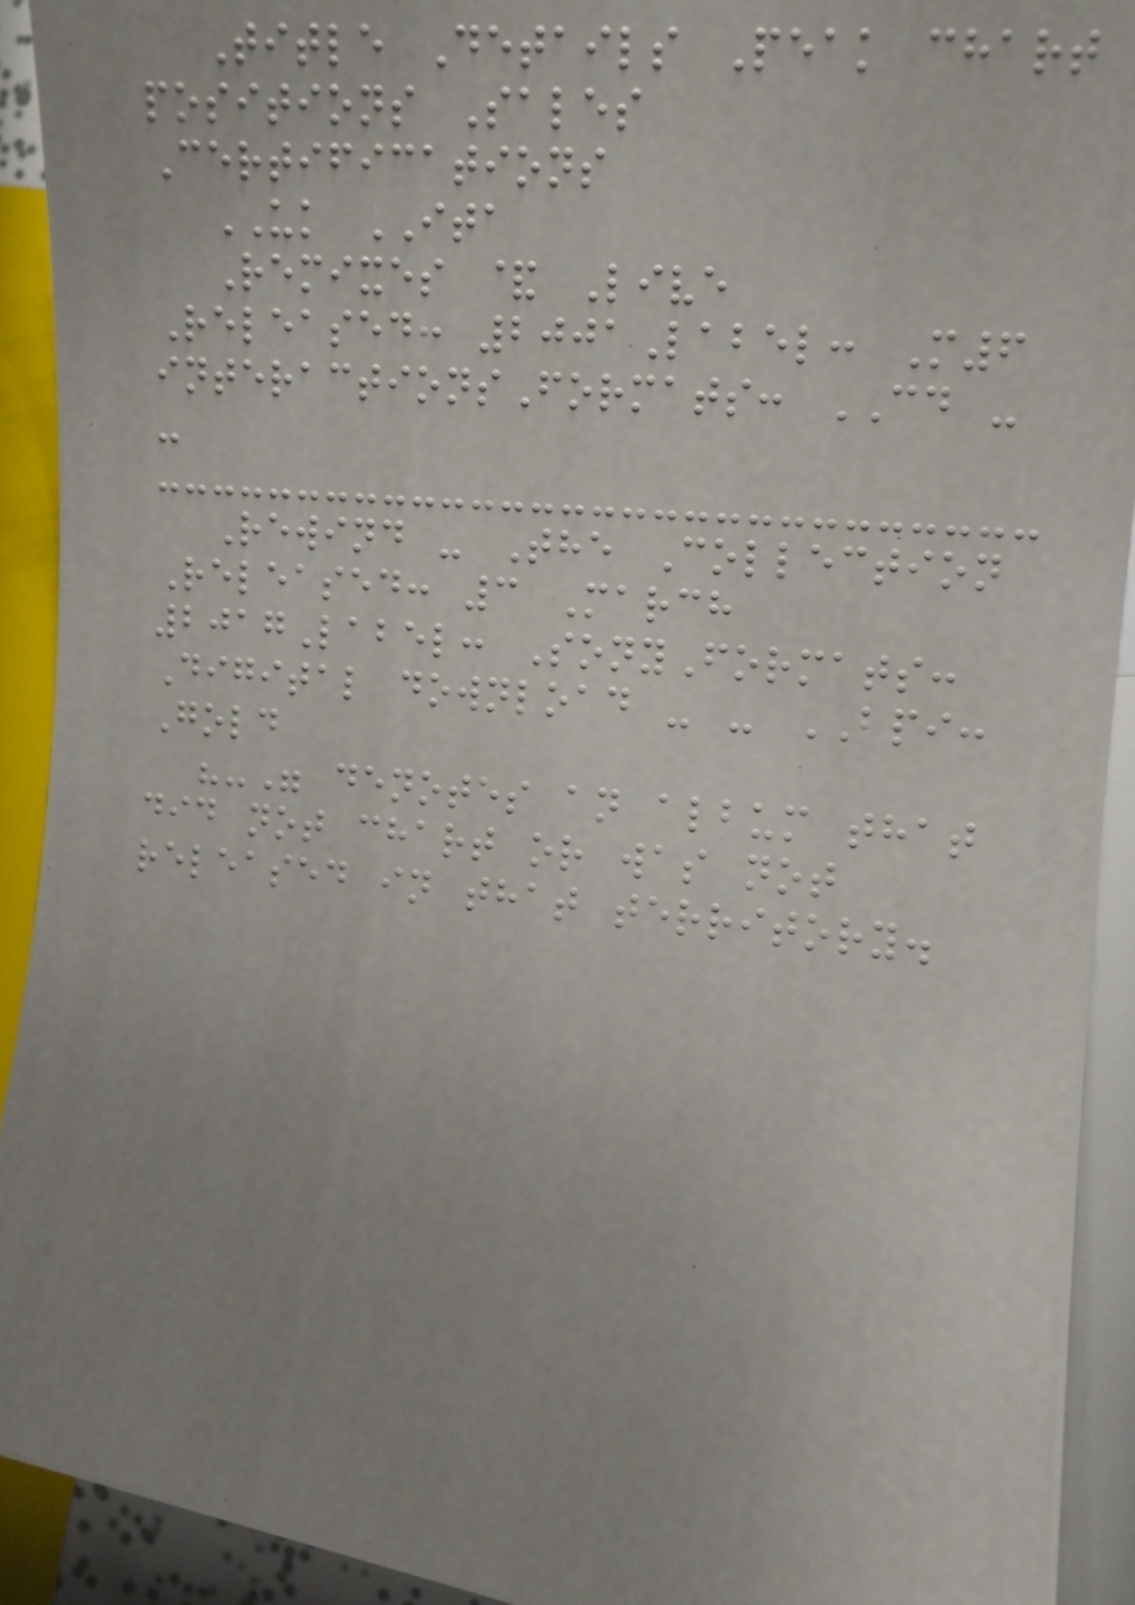Title Details Peak chart
positions Sales
Certifications
UK ITA
Remixes & Live
Released: 2001Label: M6
interactionsFormats: CD -
-
Rewind - The Collection
Released: 3 March
2017Label: SonyFormats:
Digital download - - BPI:
Gold
"-" denotes an album that
did not chart or was not
released in that territory.
